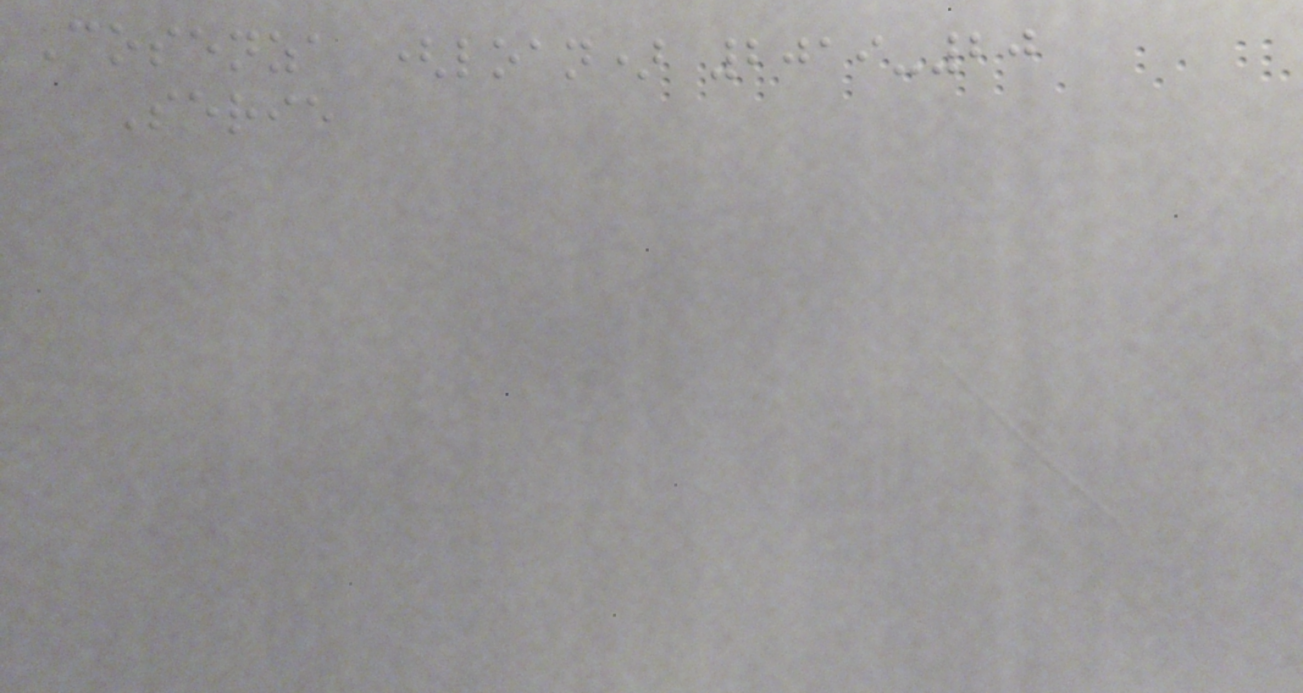Cosenza (loan) 2019-20
Serie
